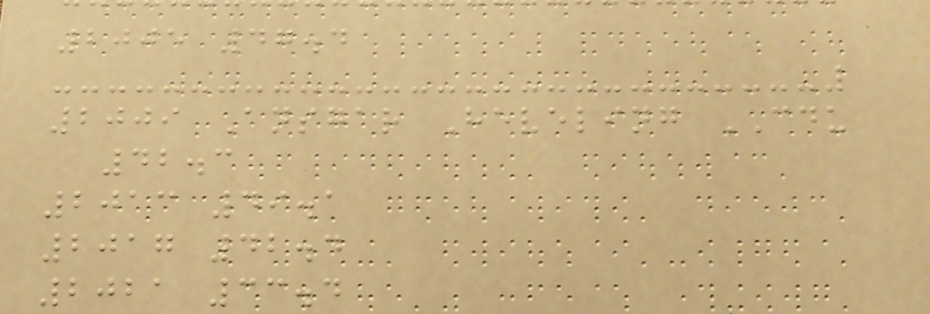2005 47.4
2009 Ansgar Heveling CDU
42.3
2013 49.1
2017 42.4
2021 33.4
